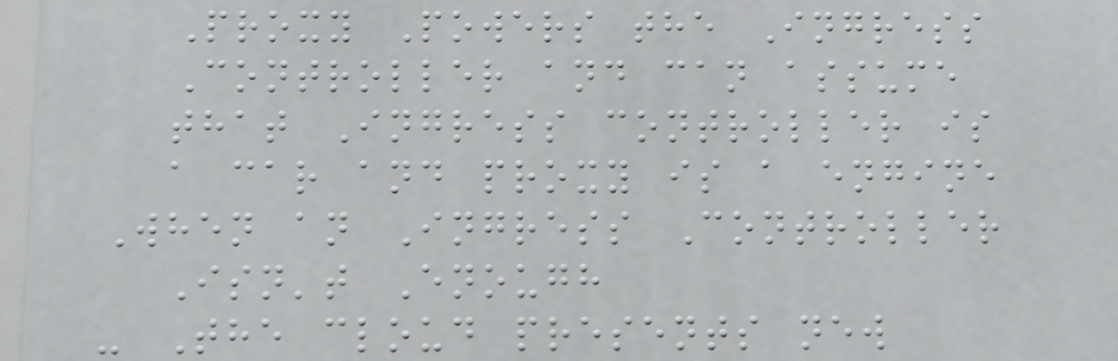Proxy Powers the Ingress
Controller and can assume
that Ingress controller is
a car and proxy is a engine
When an Ingress Controller
Isn't Enough
- The cloud presents new
